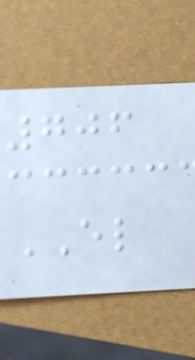706
EL
